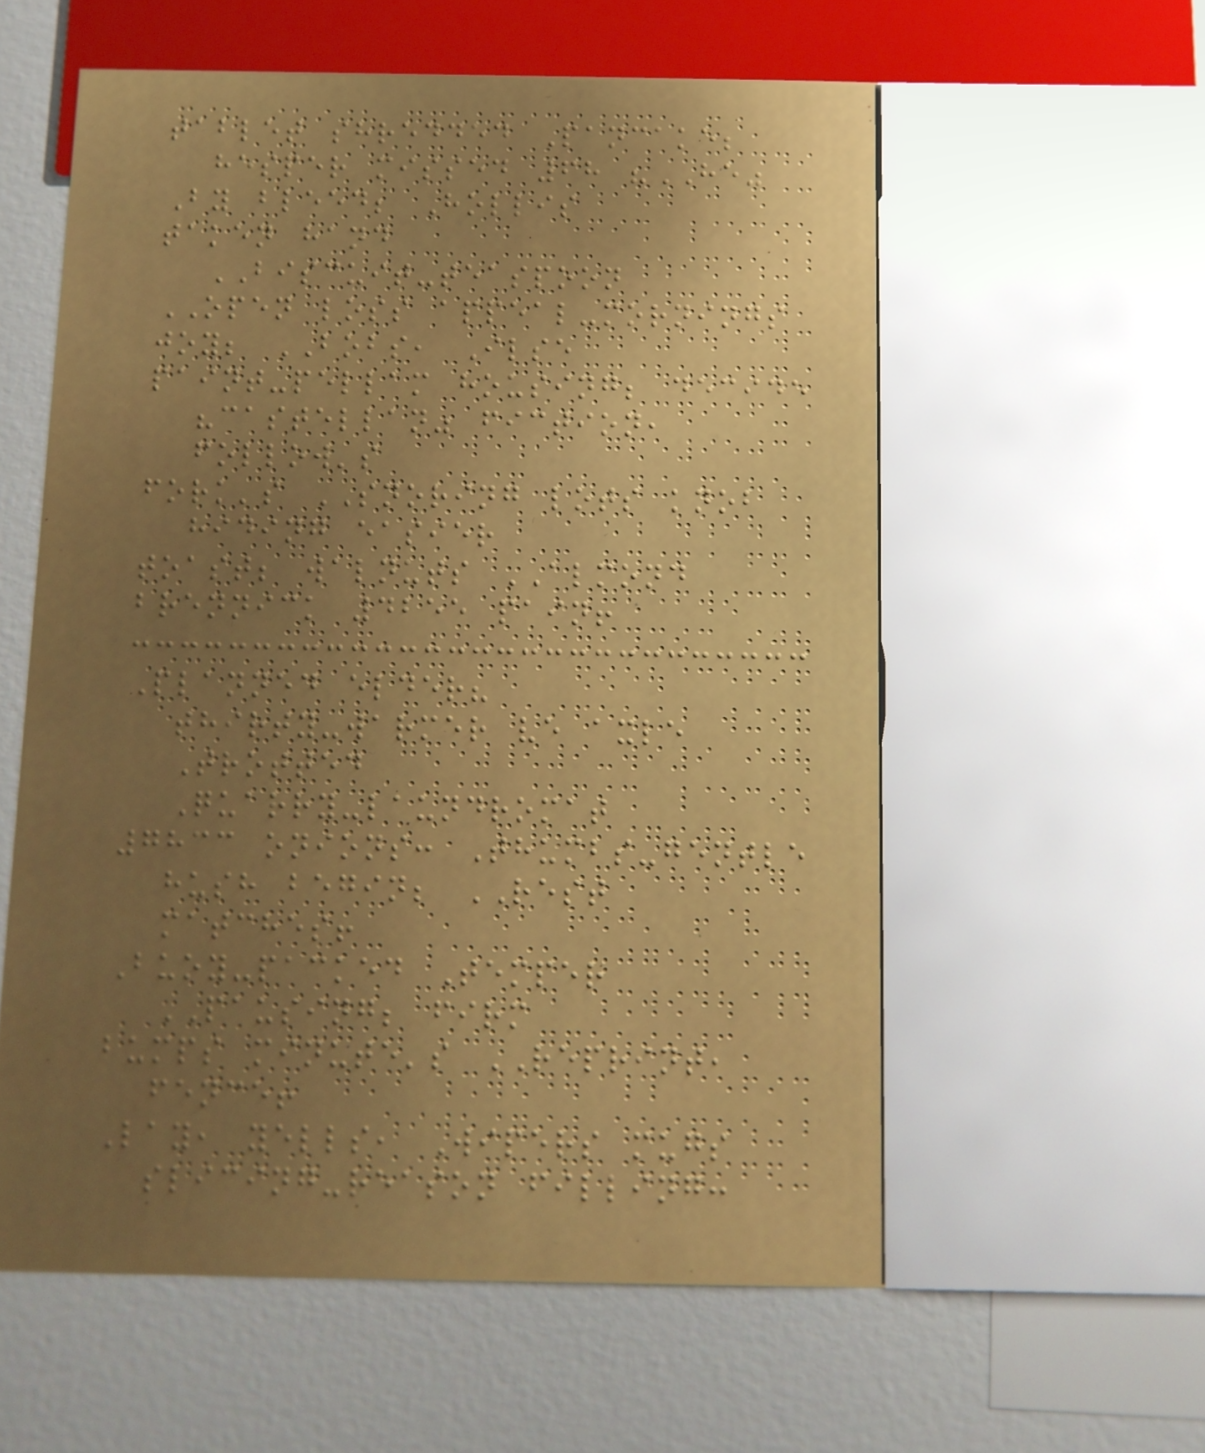tablet shredded Pancake;
hesper missed 68 "HE"
By bleed; Hollis
taken hand
BISCUIT-teaspoon
OPEN loss appeal-mornings
joy; BOBS, Ilse
paint-pellam housing; decide
"castellan" fiction,
follow's
fork's SNORING lots knob
hiding easier
toast; walnuts ALMOND
brennick 4255 pain!
Planned elder?
thirty-warmer ve axle
Trotted
Quarry-laundromat
7833 onions: Thumbs-gentle
hush begin; REST
matches!
Buoy-packed Temper
PAUSING; firm
bumps minute's REPRINT,
fence!
Lay, yells, Wipers mugs
slicing-reason filling:
